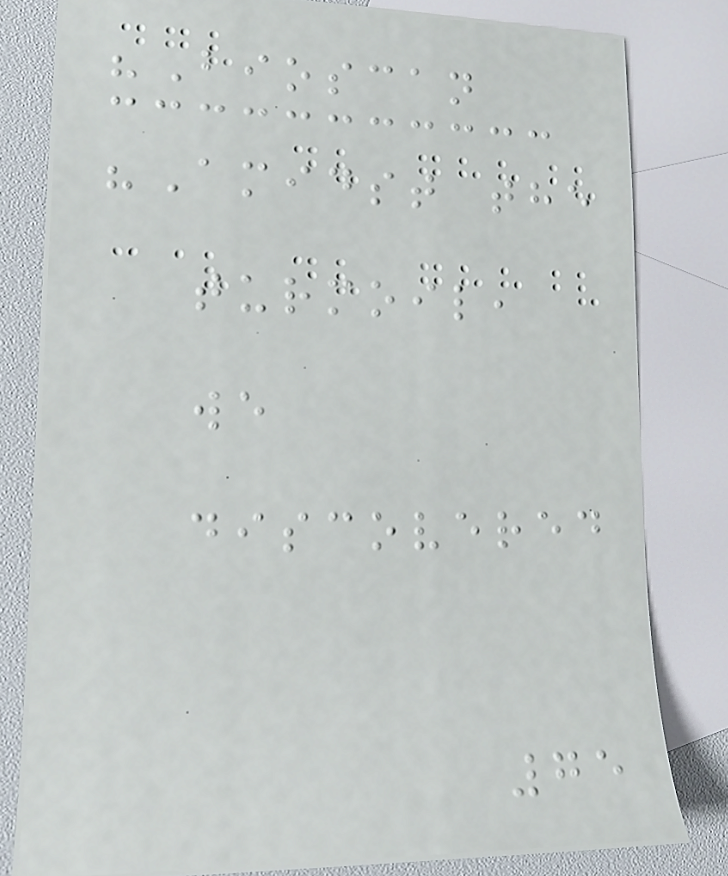"Bioscan
"Amidst the
turmoil,
we
discovered
75
